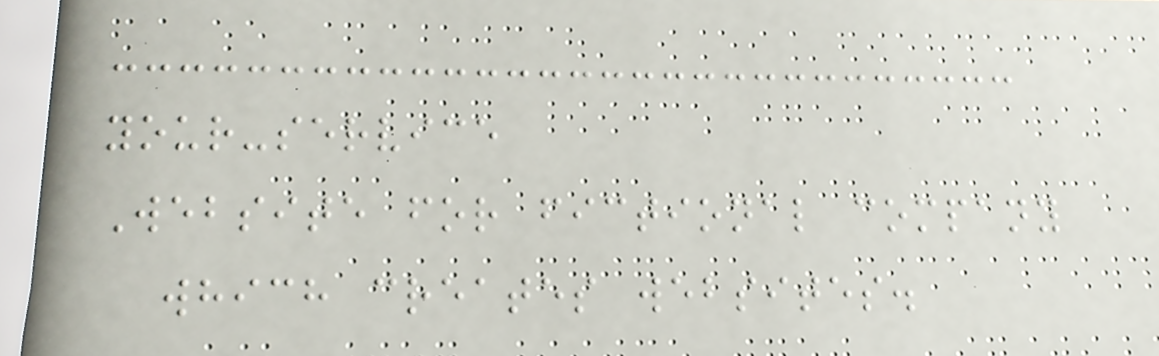your-service
Website for fictional company
which creates websites.
